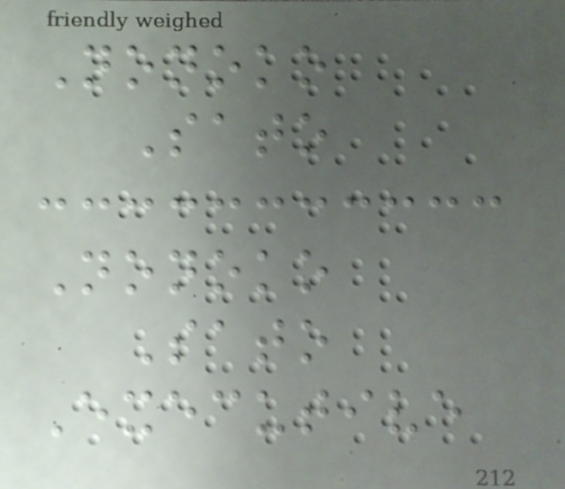Nonoko
Sato
Nonoko
Sato
Executive
